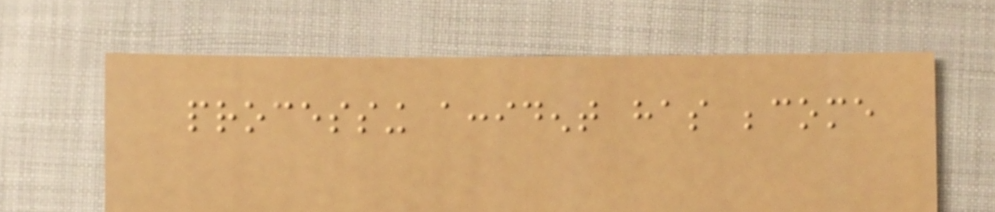processing accident has become
